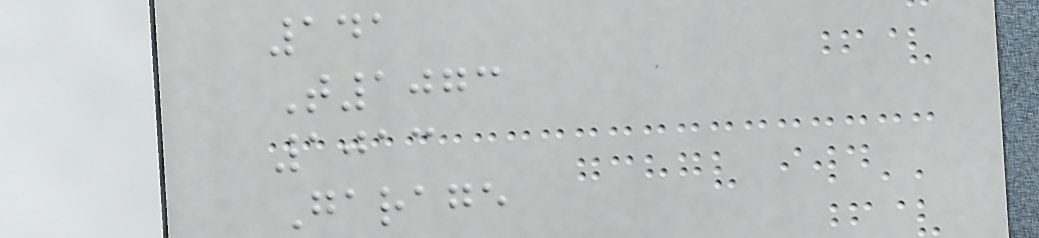141
T1073
1013
Garage
